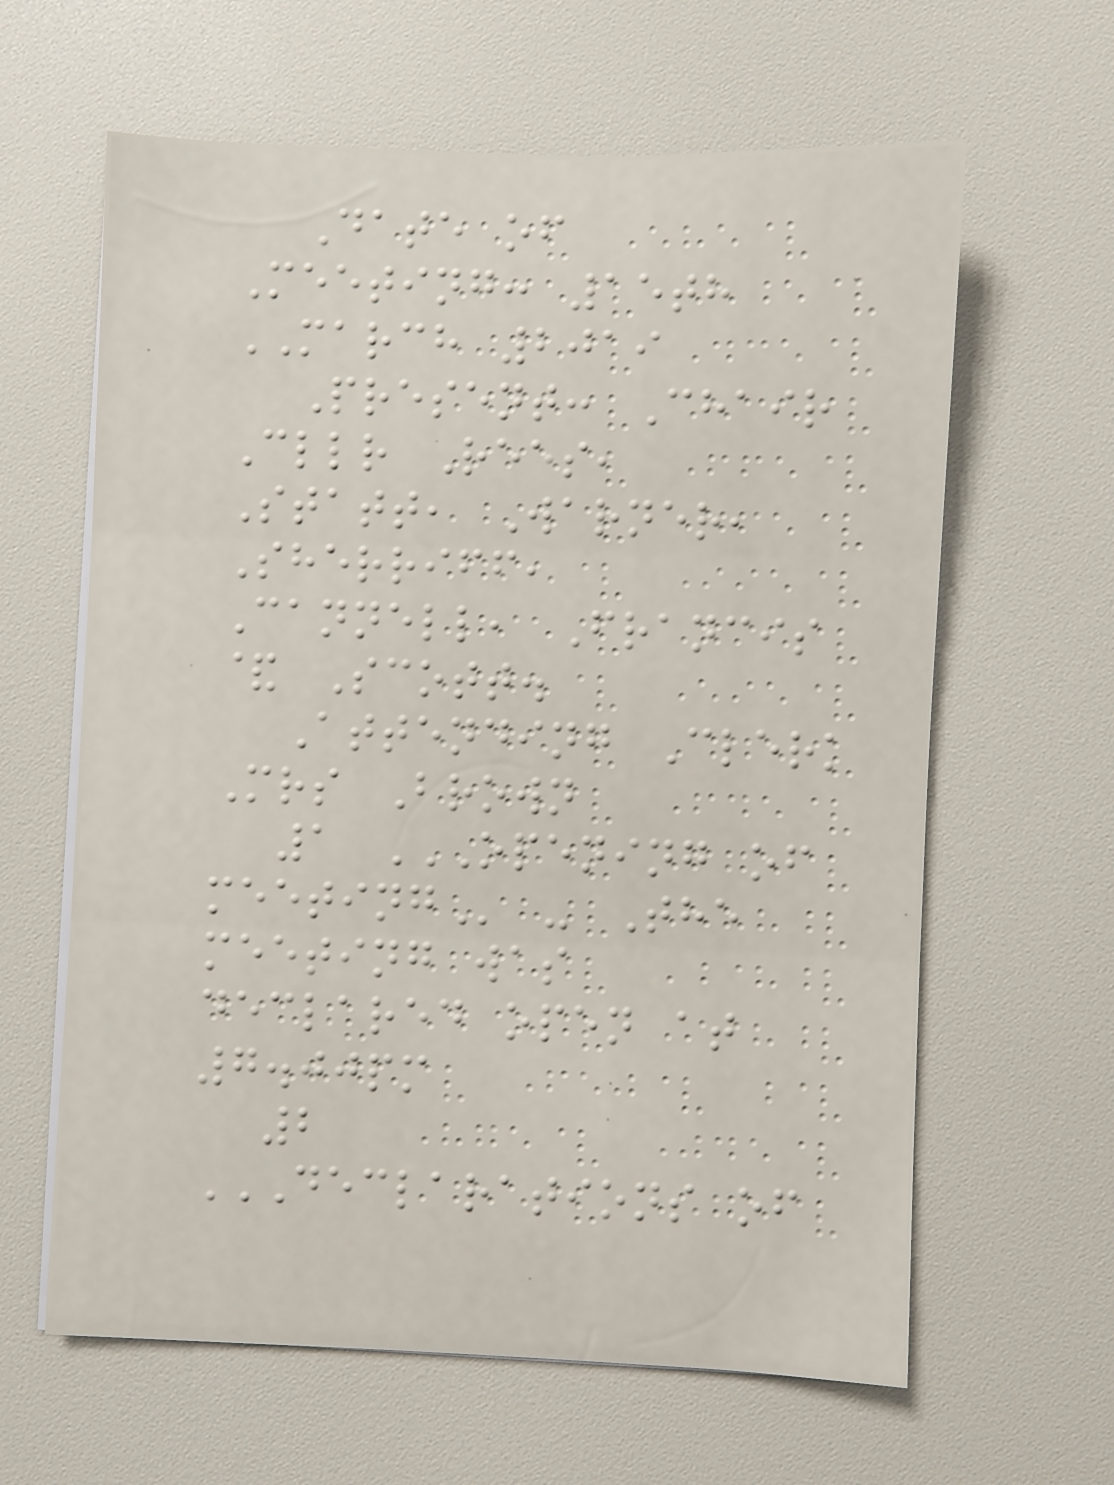Date of
Meeting: 15th
MARCH 2019
Present: Chair
Cllr Rees,
Statt, Warner,
Sherriff,
Cannell, Francis
& Scott.
Attending Clerk
Mrs Brown
1 OPENING OF
MEETING - The
meeting was
declared open at
7.00pm
2
DECLARATIONS OF
